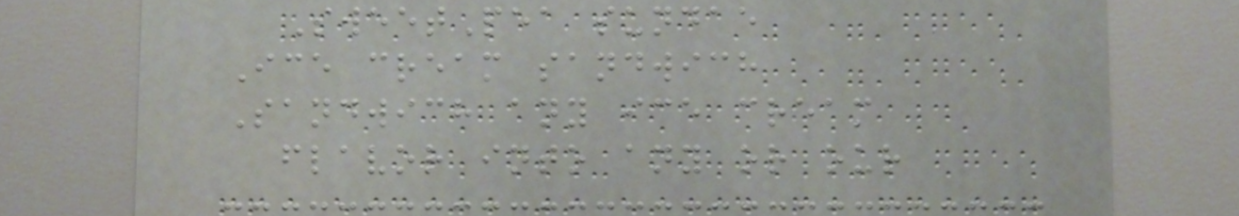SweetPea sundae
Ice cream sandwich
Sandwich any ice cream
flavor into any or our
